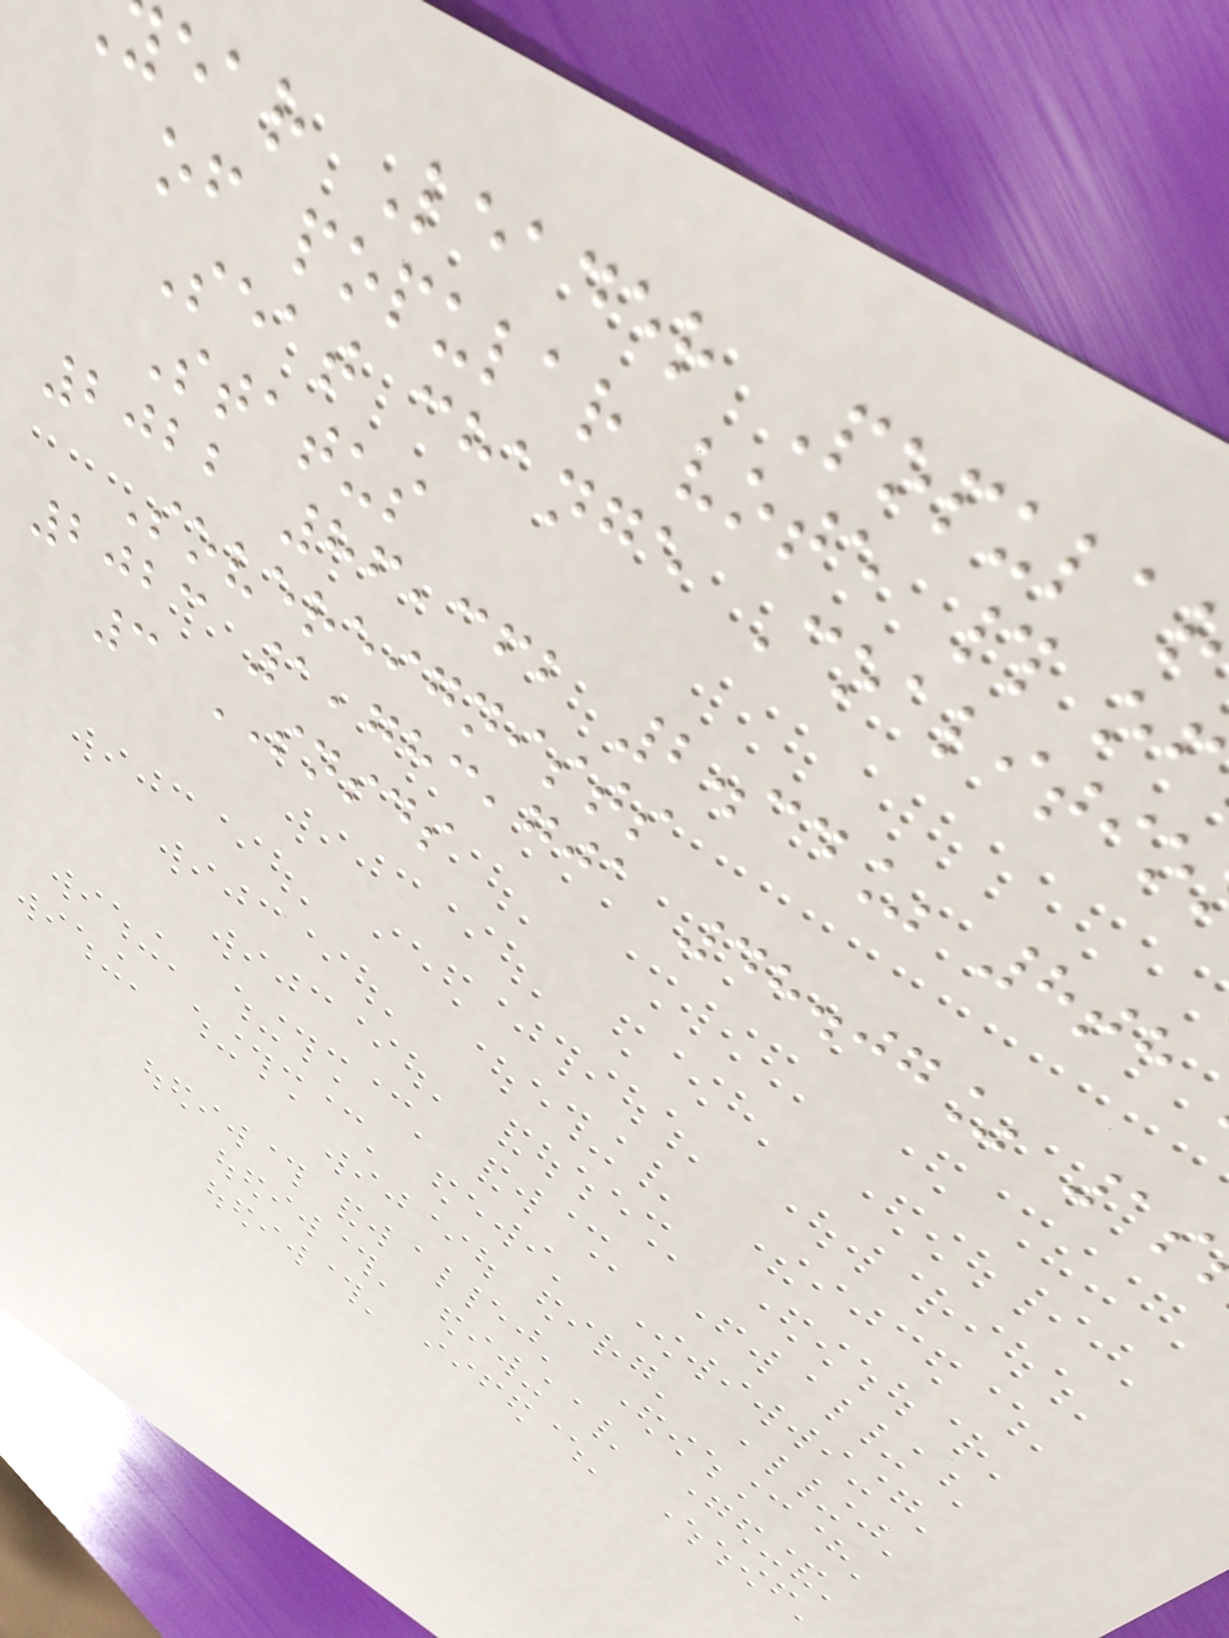ear Leader Popula
of popular vote # of
Seat change Coalitio
Status
2022 86,362 2.34% 8th
Sovereignists
2023 1,783,701 48.07% 1s
3 SNSDS
